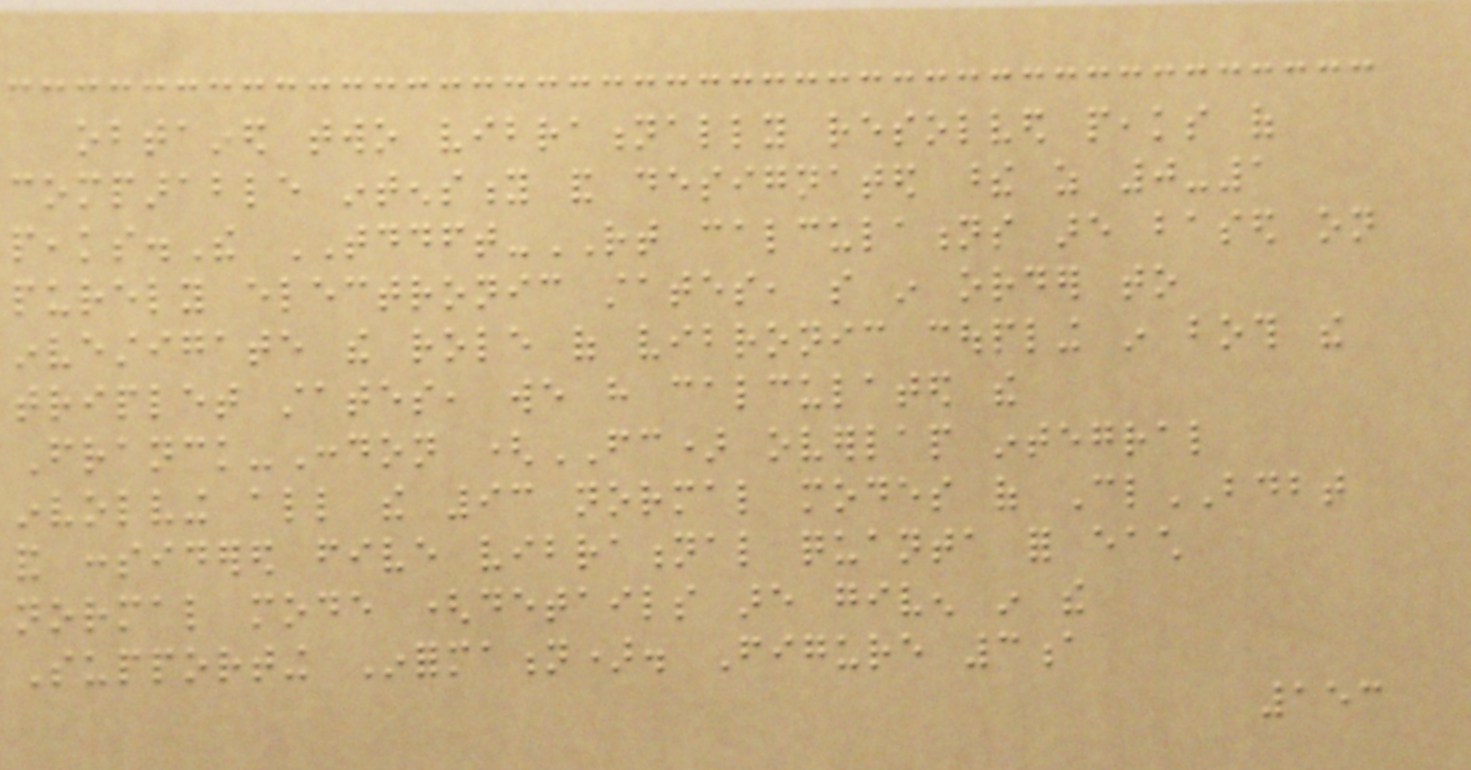obtained two vibrationally resolved peaks of
comparable intensity and designated these as 0-1
peaks.The TDDFT-RT calculations are based on
purely electronic states, so in order to
investigate the role of vibronic coupling in both the
triplet states, we have calculated the
Franck-Condon (FC) overlap integral
involving all the 93 normal modes of ClBDBT
and considered five vibrational quanta for each
normal mode (details are given in the
Supporting Information). Figure 3a
153
